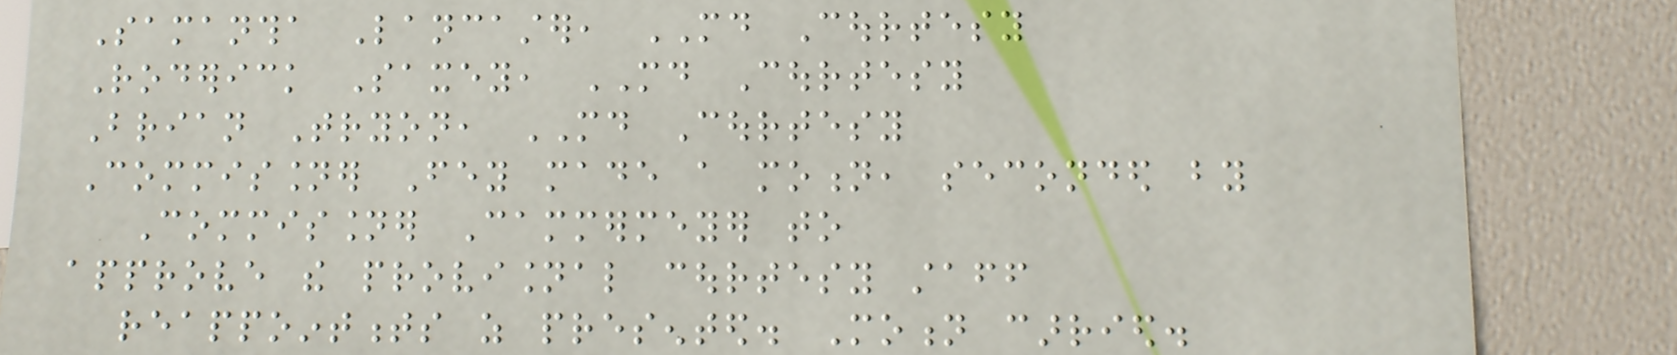Samantha Lancaster, MD Courtesy
Roderick Saxey, MD Courtesy
Brian Tryon, MD Courtesy
Commissioner Fey made a motion, seconded by
Commissioner Cammermeyer to
approve the provisional courtesy staff
reappointments as presented. Motion carried.
